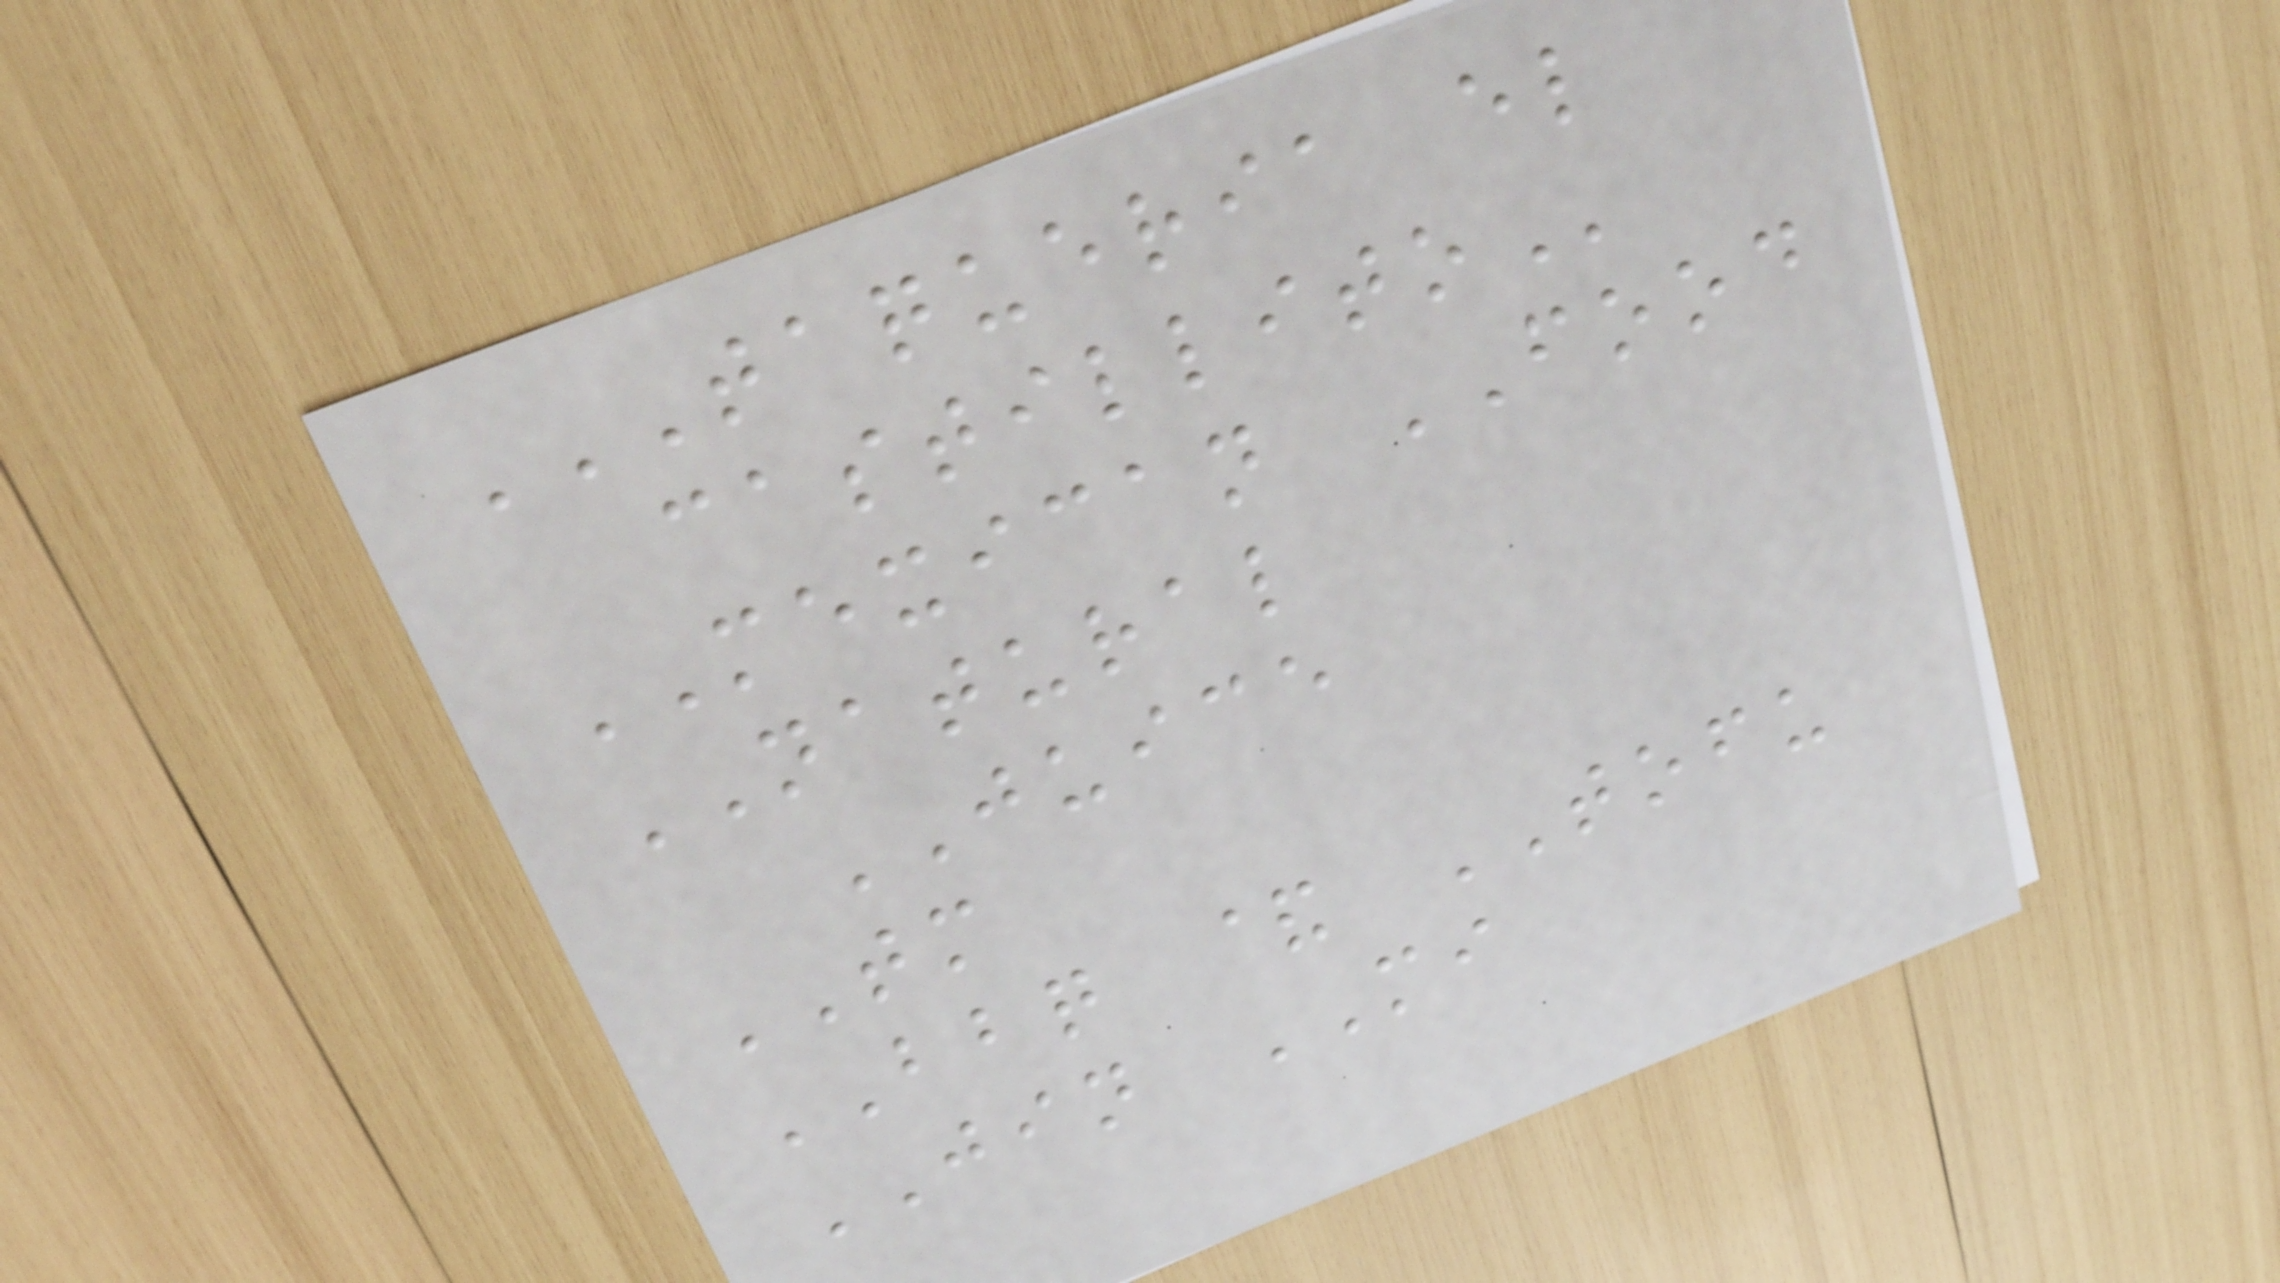TAQUERIA EL
CASTILLITO
MEXICAN FOOD
NATURAL
JUICE
TM
BBQ & TOFU
JIN MI
